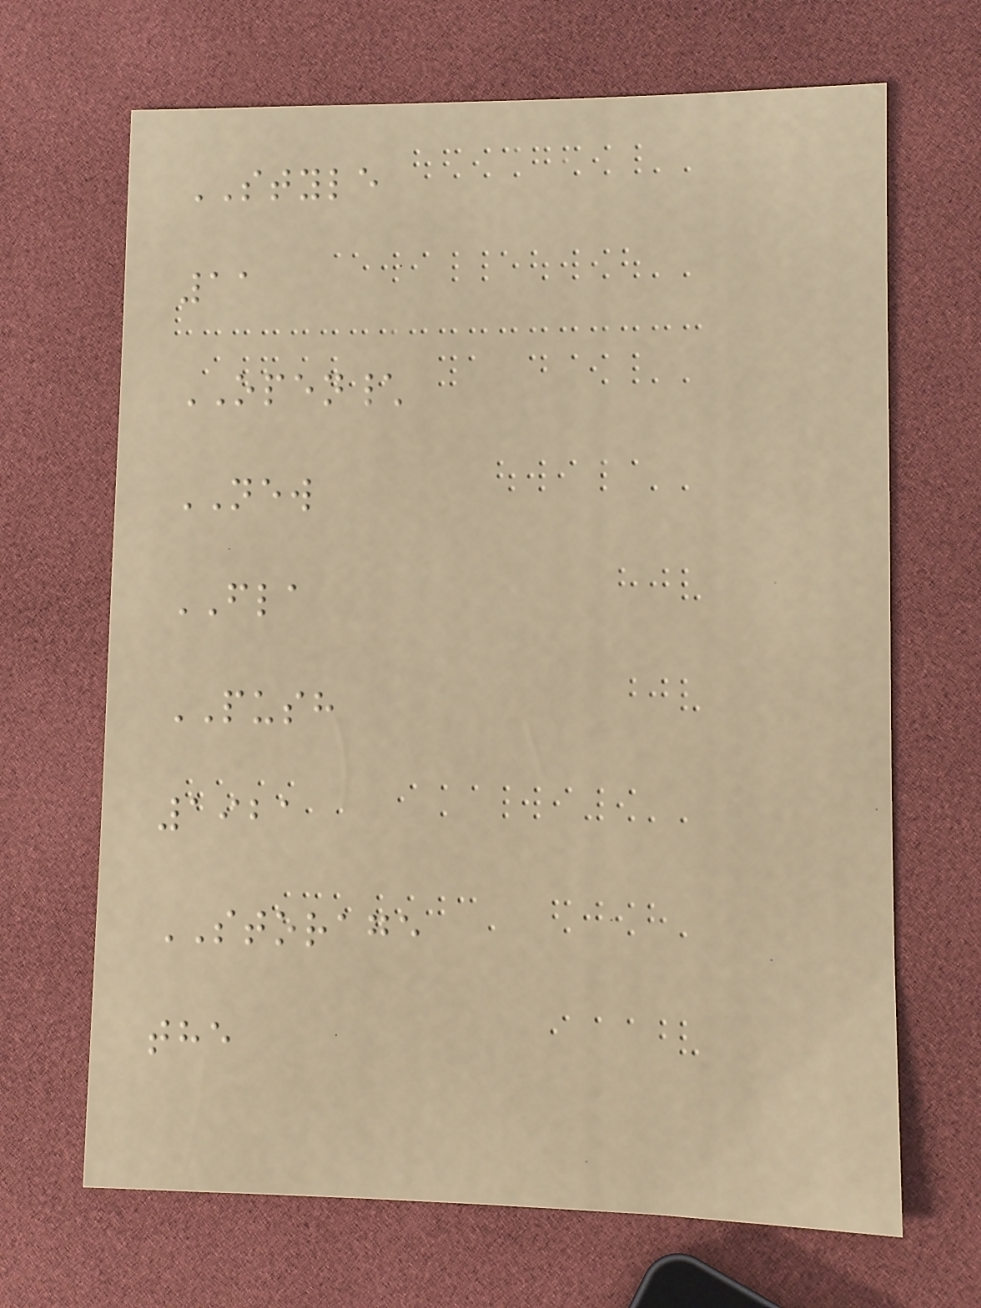STYLE
11
OPEN\
NEW
FLA
PUSH
1921
STORAGE
the
